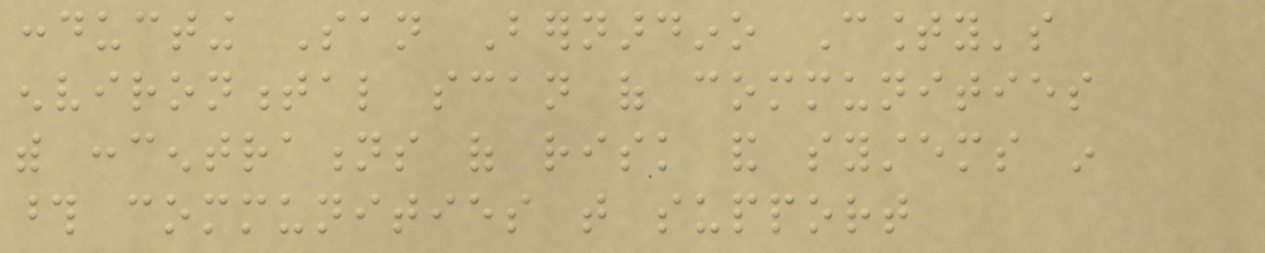conducting San Bernardino County's
environmental scan of communities
with concentrations of risk and systems in
those communities that support
